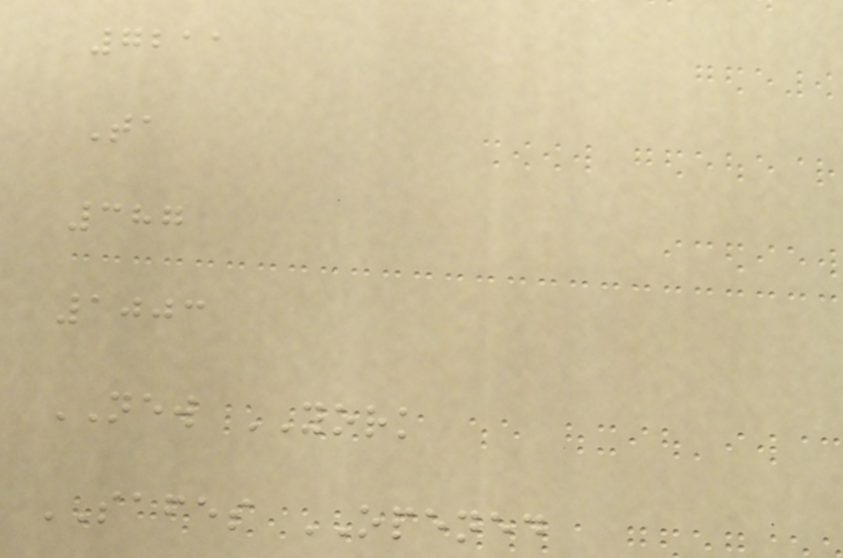7211
Ta
387
1003
NEW YORK
SAFES OPENED
